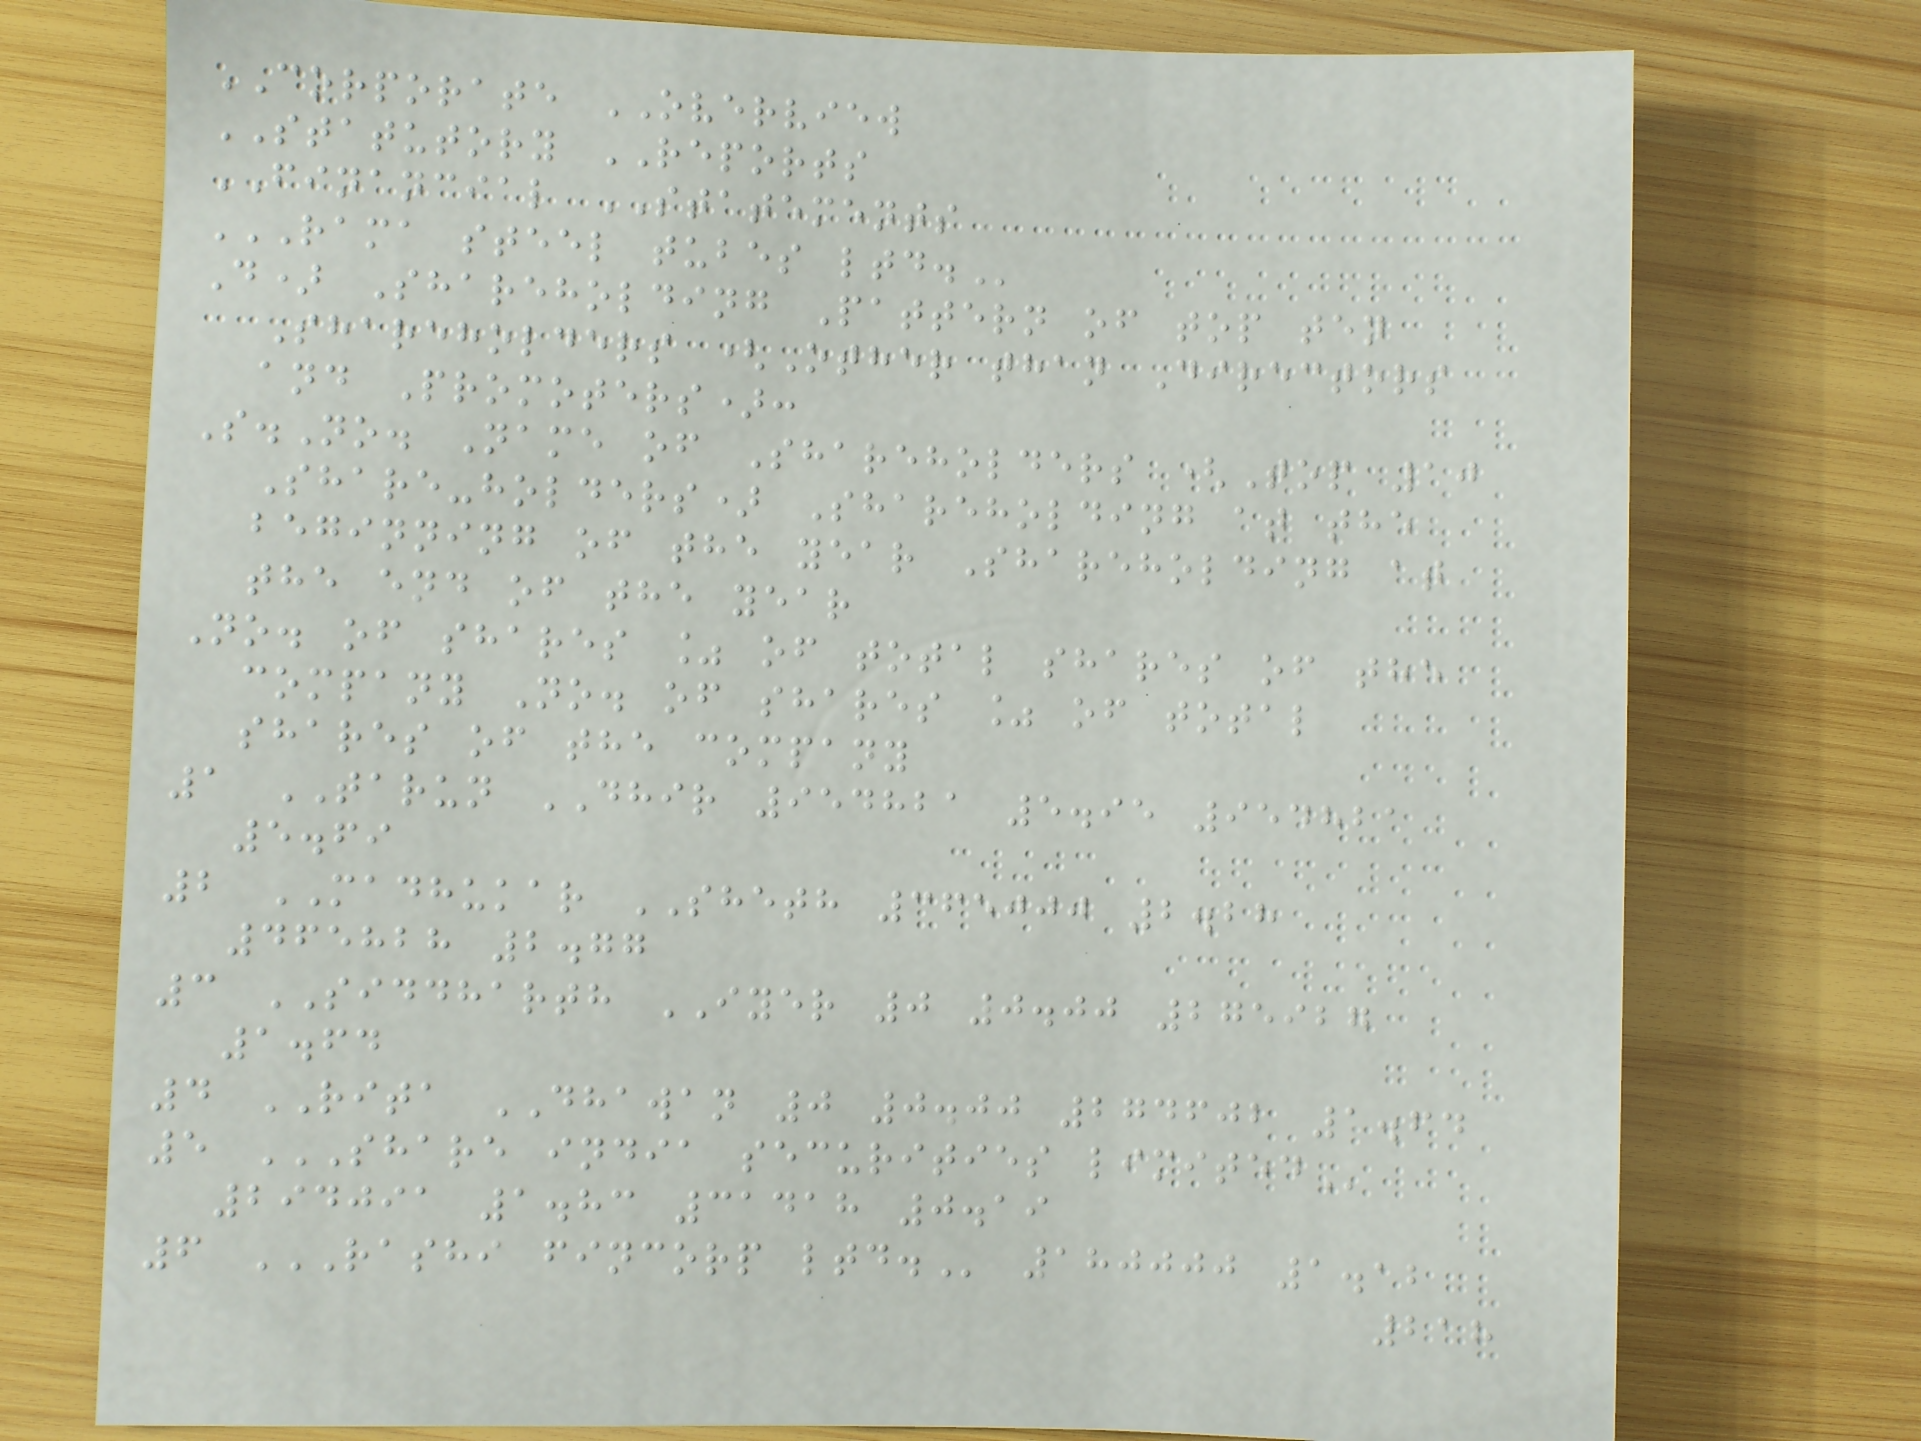CORPORATE OVERVIEW
STATUTORY REPORTS
FINANCIAL STATEMENTS
RAMA STEEL TUBES LTD.
D) Shareholding Pattern of top ten
Shareholders (Other than Directors
and Promoters):
S.No. Name of Shareholders (Top 10
Share-holders) Shareholding at the
beginning of the year Shareholding at
the end of the year
No. of shares % of total shares of the
company No. of shares % of total
shares of the company
1 TARUN DHIR 954821 5.95 954821
5.69
2 MADHUKAR SHETH 365000 2.28
465828 2.77
3 SIDDHARTH IYER 0 0.00 275927
1.64
4 RITA DHAWAN 0 0.00 274602 1.64
5 SHARE INDIA SECURITIES LIMITED
294091 1.83 31418 0.19
6 RASHI FINCORP LTD. 180000 1.12
218
